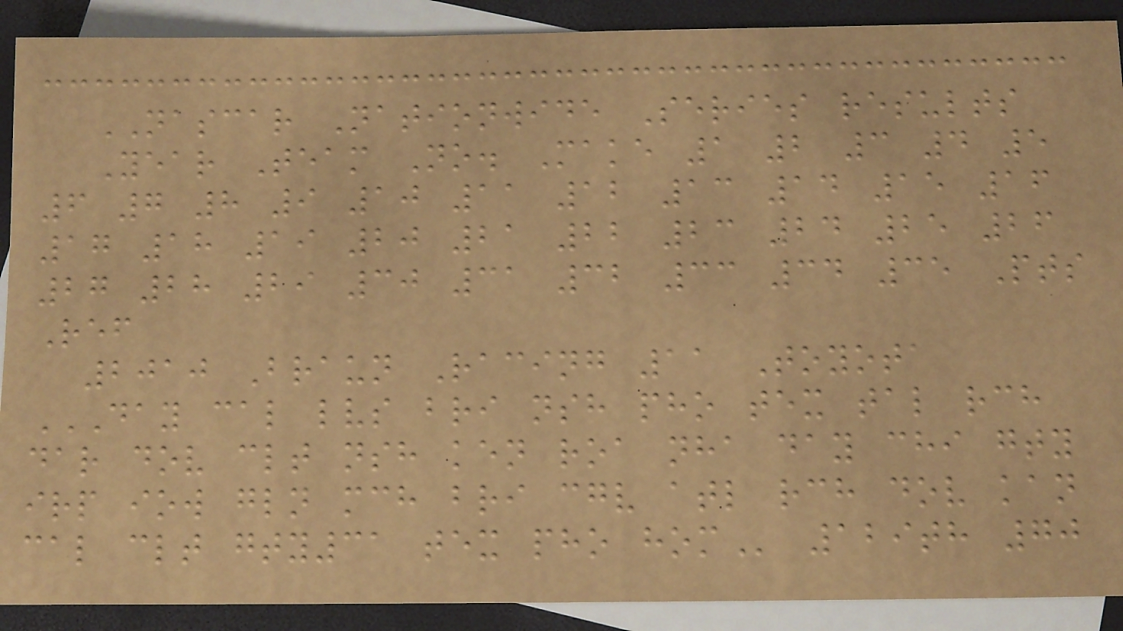NASCAR Nationwide Series results
Year Team No. Make 1 2 3 4 5
6 7 8 9 10 11 12 13 14 15 16
17 18 19 20 21 22 23 24 25 26
27 28 29 30 31 32 33 34 35 Pts
Ref
2010 Braun Racing 11 Toyota
DAY CAL LVS BRI NSH PHO TEX TAL RCH
DAR DOV CLT NSH KEN ROA NHA DAY CHI GTY
IRP IOW GLN MCH BRI CGV ATL RCH DOV KAN
CAL CLT GTY31 TEX PHO HOM 129th 70
